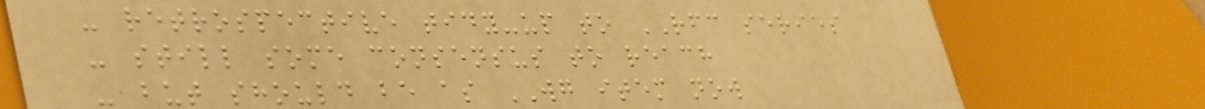- retrospective tidy-up to RFC series
- still some consensus to reach
- but should be as WG item now
